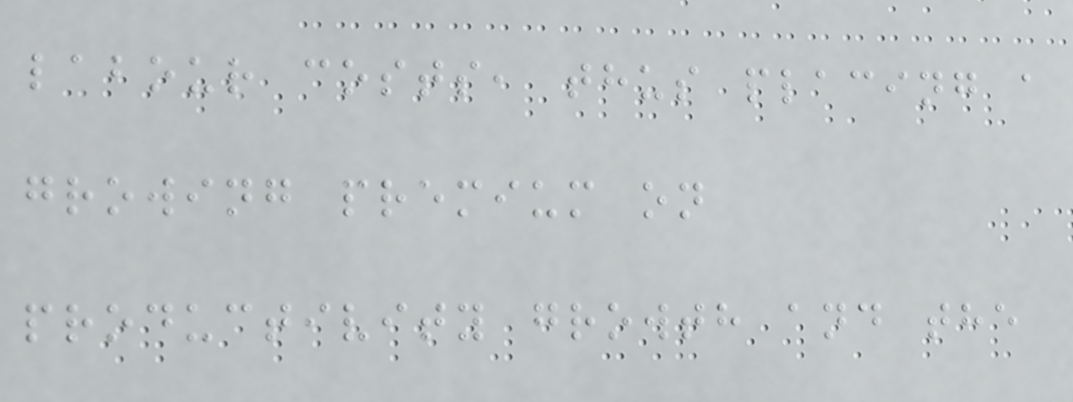labour costs, thus placing a
growing premium on
productivity growth and the
